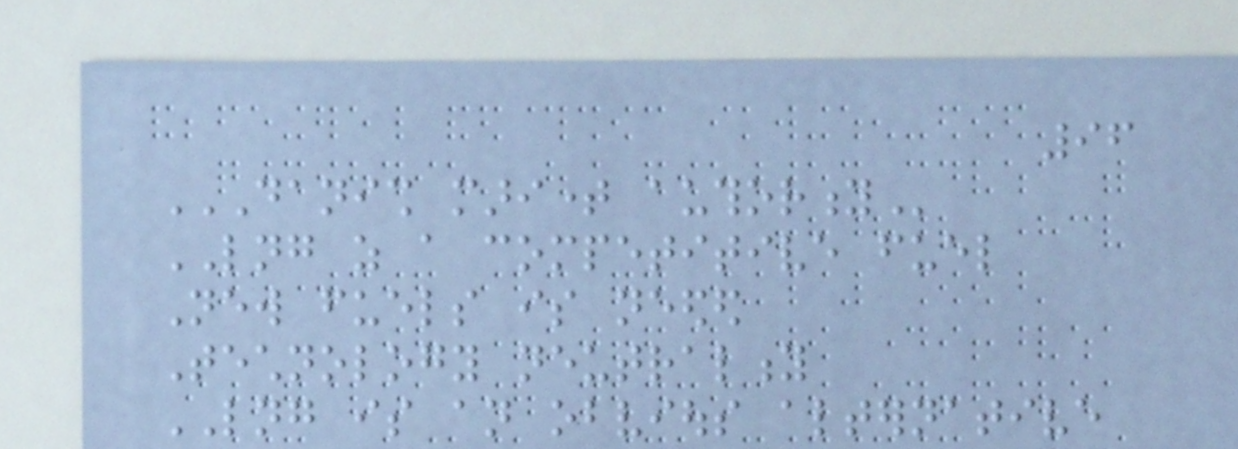96
DANISH MARITIME AUTHORITY
LNG as a competitive fuel
New fuels is needed
Technology neutrality
LNG is an obvious alternative
